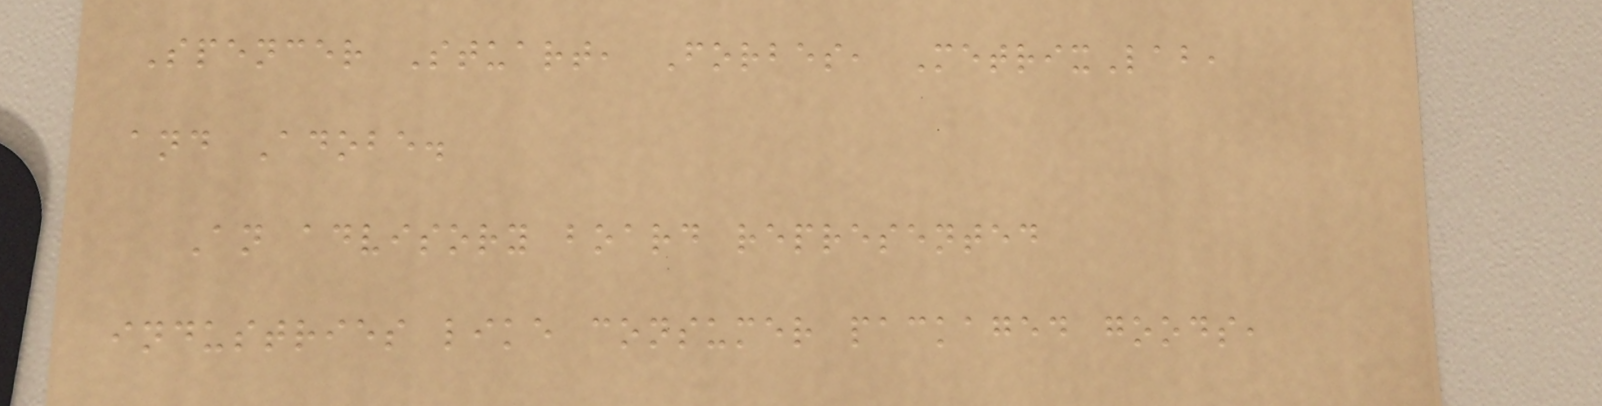Spencer Stuart, Forbes, MetrixLab,
and Adobe.
An advisory board represented
industries like consumer packaged goods,
